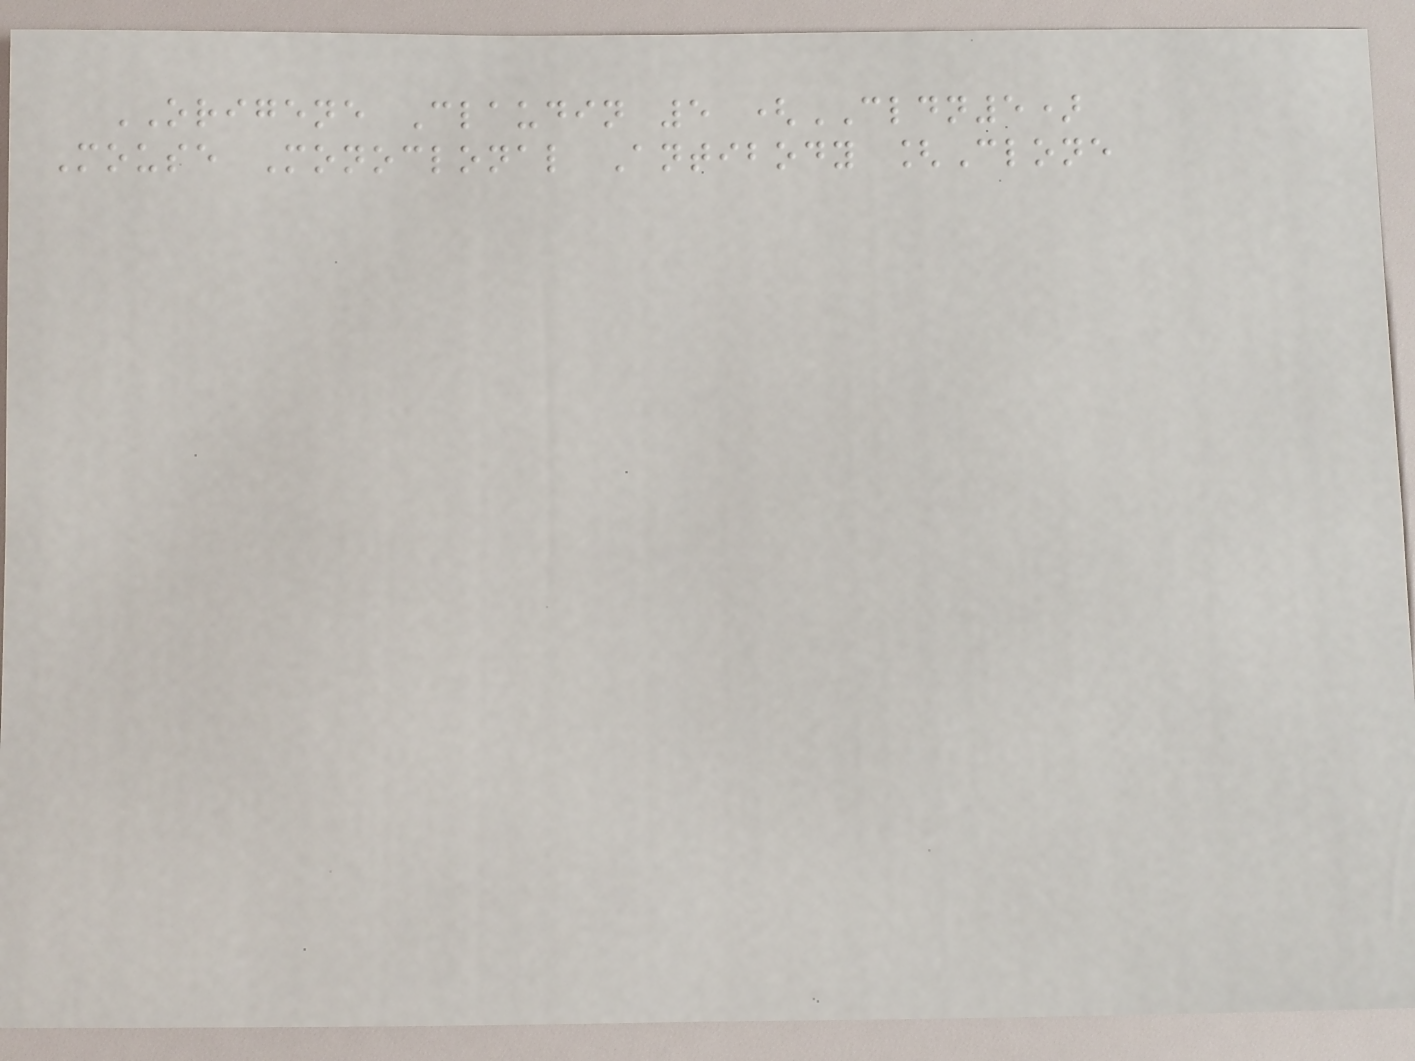ORIGENE Claudin 5 (CLDN5)
Mouse Monoclonal Antibody [Clone
